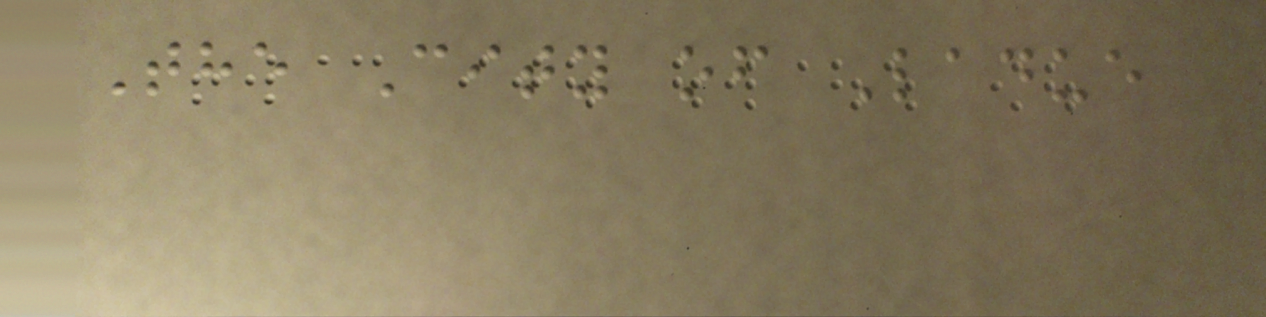The City of Ladue
